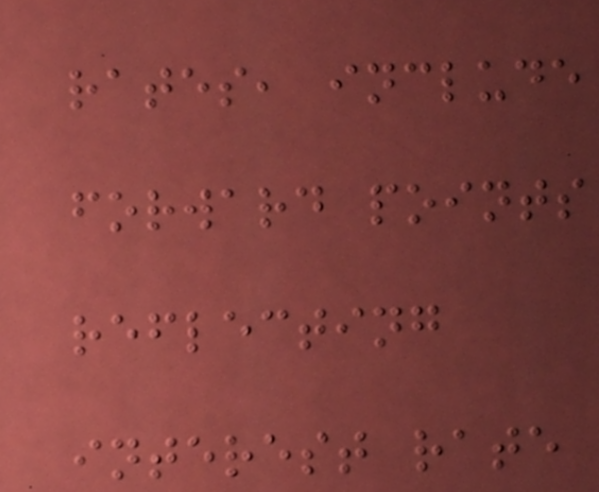rates, include
forward points
reflecting
interest rate
